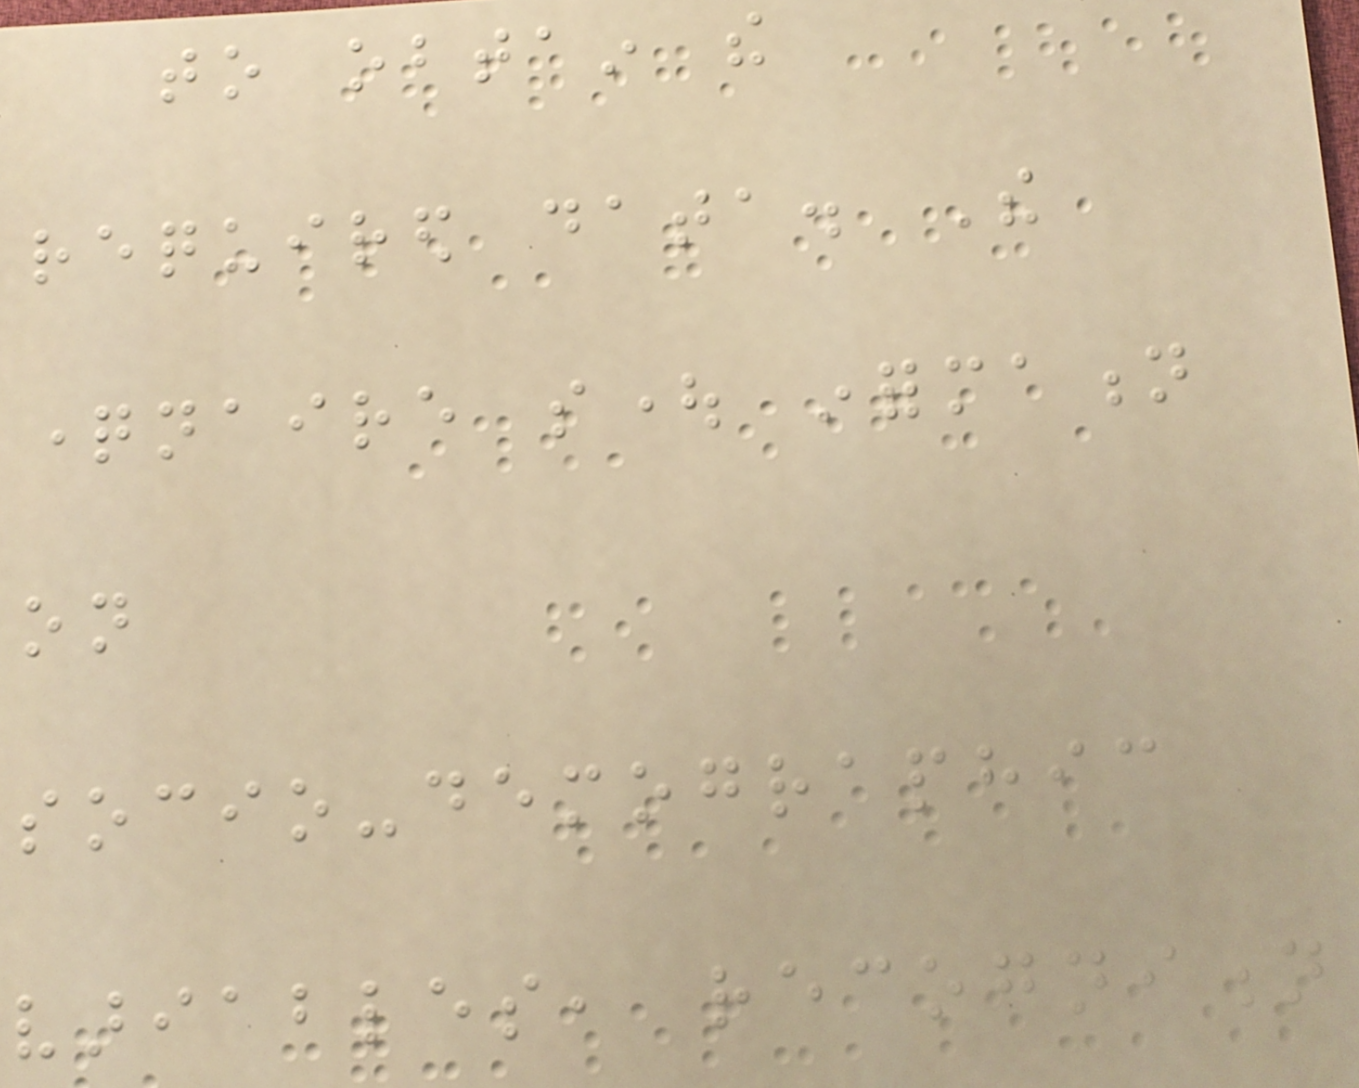to obtain the
required data. The
questionnaire sought information
on
socio-demographic
variables, recognition
